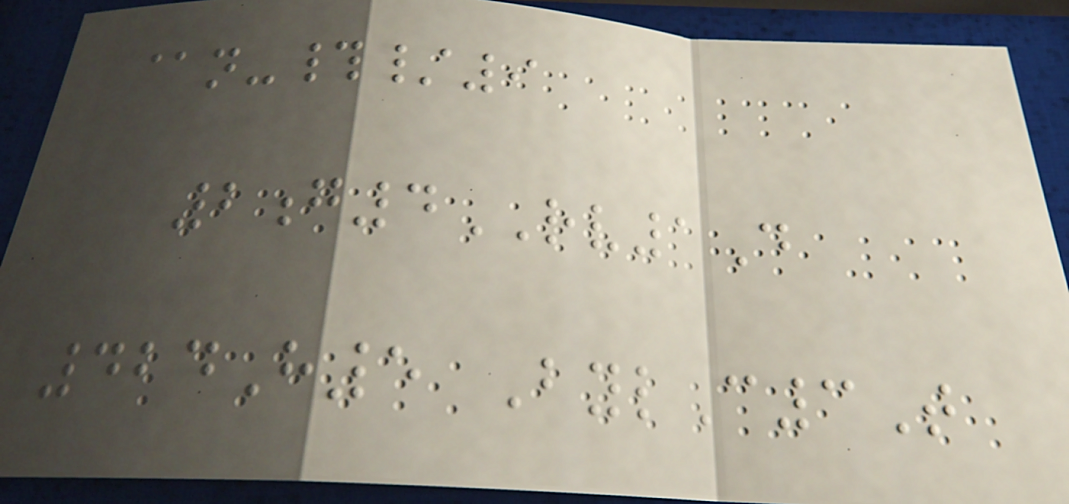@n-#/9
2g4RV1D
424H5 BylC3T
